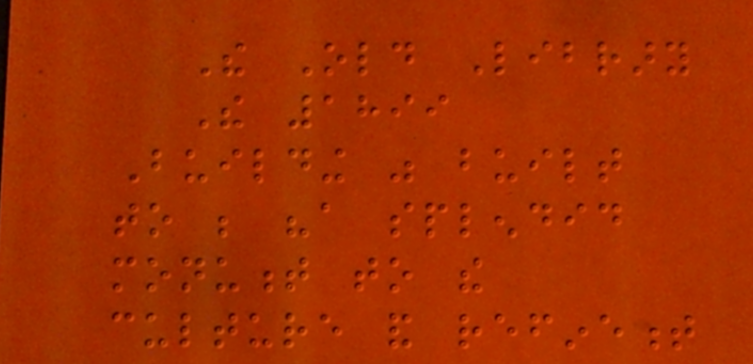The Old Library
The 1899
Building was built
to be "a splendid
monument to the
culture and refinement
